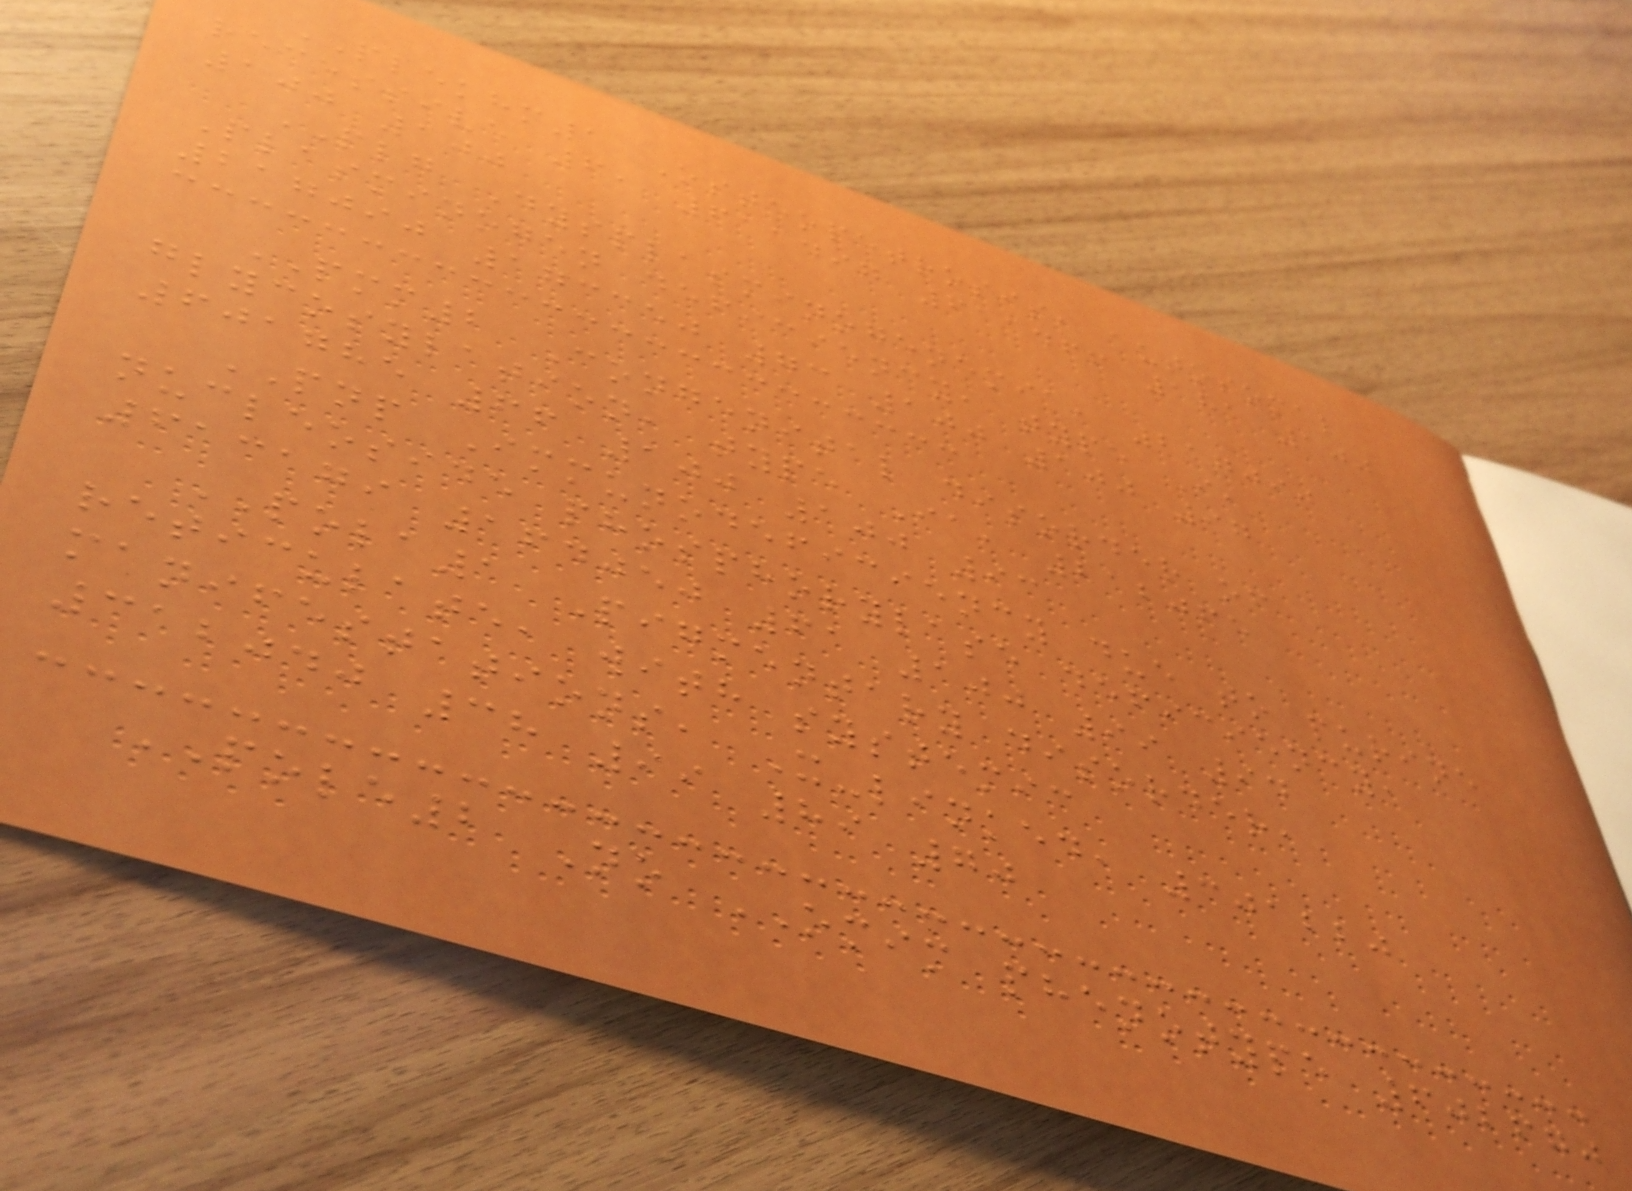PLEKHM1 Osteopetrosis, autosomal
recessive 6, 611497 611466 181 100
100 100
PLG Dysplasminogenemia, 217090
Plasminogen deficiency, type I,
217090 173350 73 100 100 97
PMM2 Congenital disorder of
glycosylation, type Ia, 212065
601785 66 100 100 93
PNP Immunodeficiency due to purine
nucleoside phosphorylase deficiency,
613179 164050 61 100 99 94
POLA1 Pigmentary disorder,
reticulate, with systemic
manifestations, X-linked, 301220
312040 38 99 89 70
POLE2 No OMIM phenotype 602670
